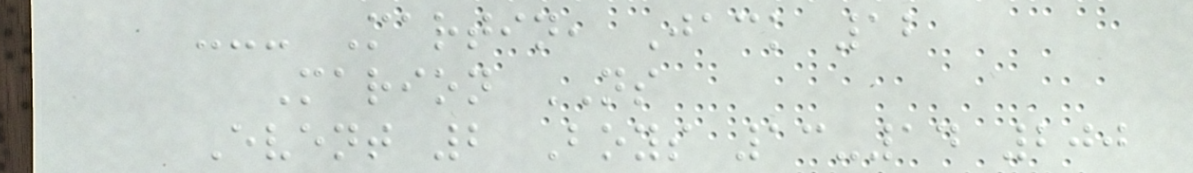--- Martin, Jack 12
Marion NS
Event 2 Boys 13-14 200
